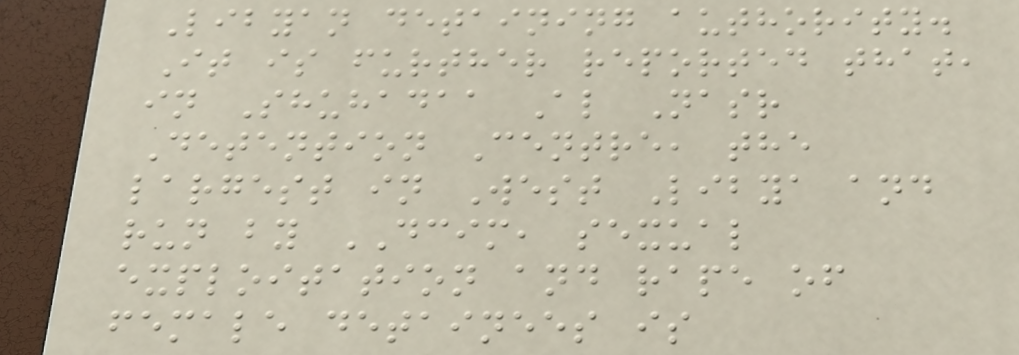Libyan detaining authority.
It is further reported that,
in Shuhadaa Al Nasr
Detention Centre, the
largest in West Libya and
run by DCIM, sexual
exploitation and rape of
female detainees is
